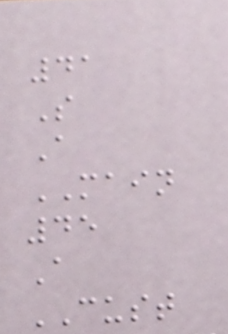41
S
A
MAIN
45
A
CUST
